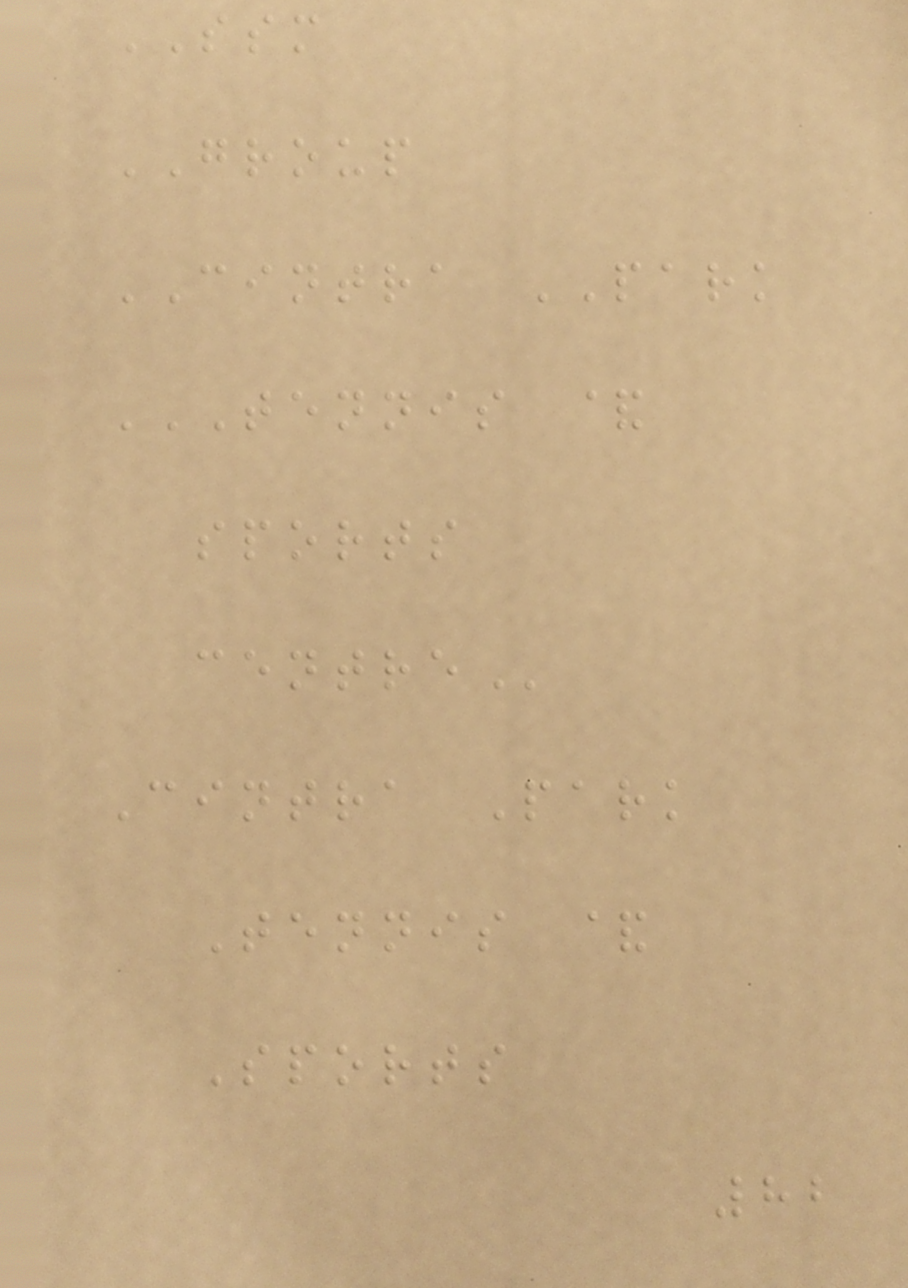SSM
GROUP
CINTRA PARK
TENNIS &
SPORTS
CENTRE
Cintra Park
Tennis &
Sports
82
